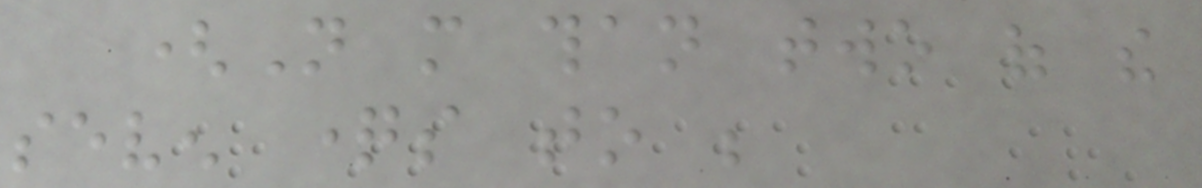(Not more than two of the
seven questions to be
